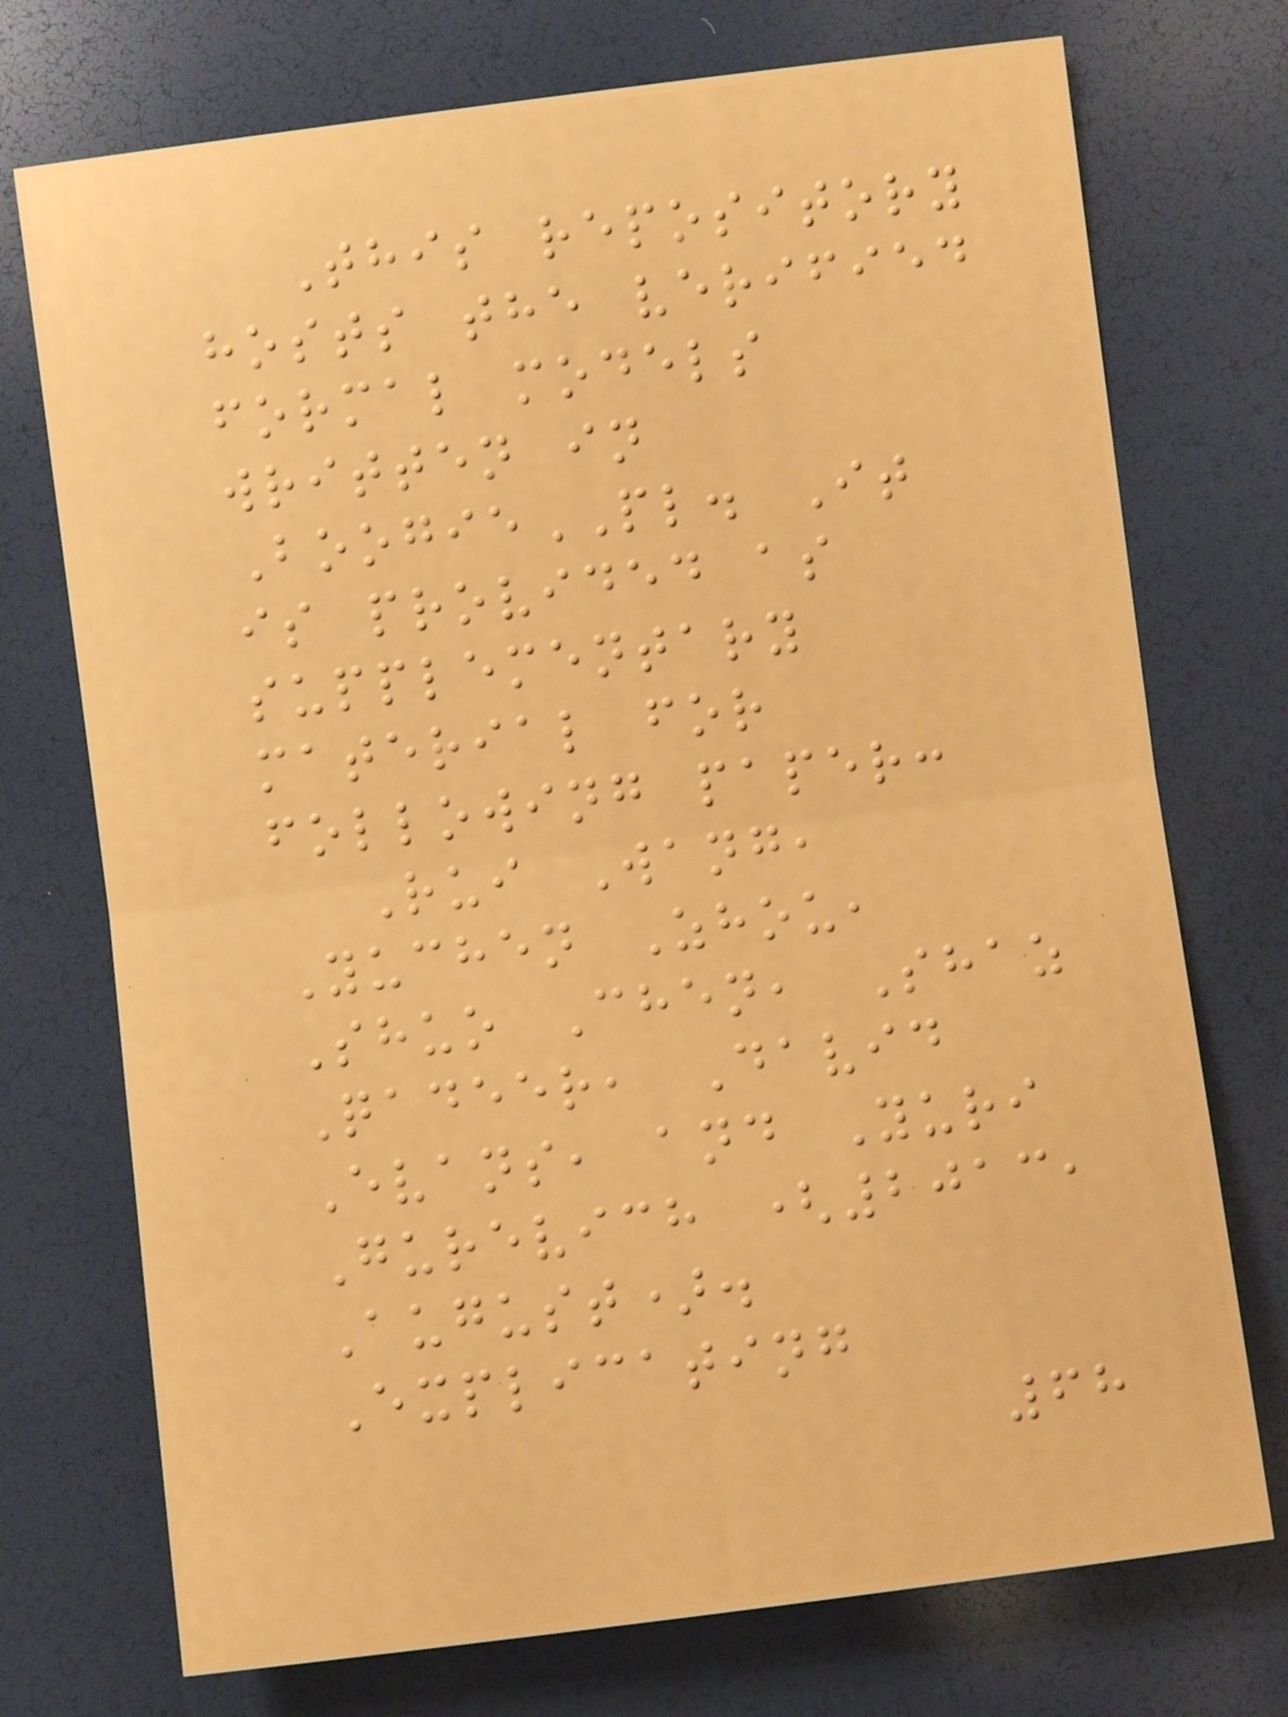This repository
hosts the verified
formal models
written in
BoogiePL. It
is provided as
supplementary
material for
following paper:
Rui Wang,
Yuchen Zhou,
Shuo Chen, Shaz
Qadeer, David
Evans, and Yuri
Gurevich (2013,
August).
Explicating
68
